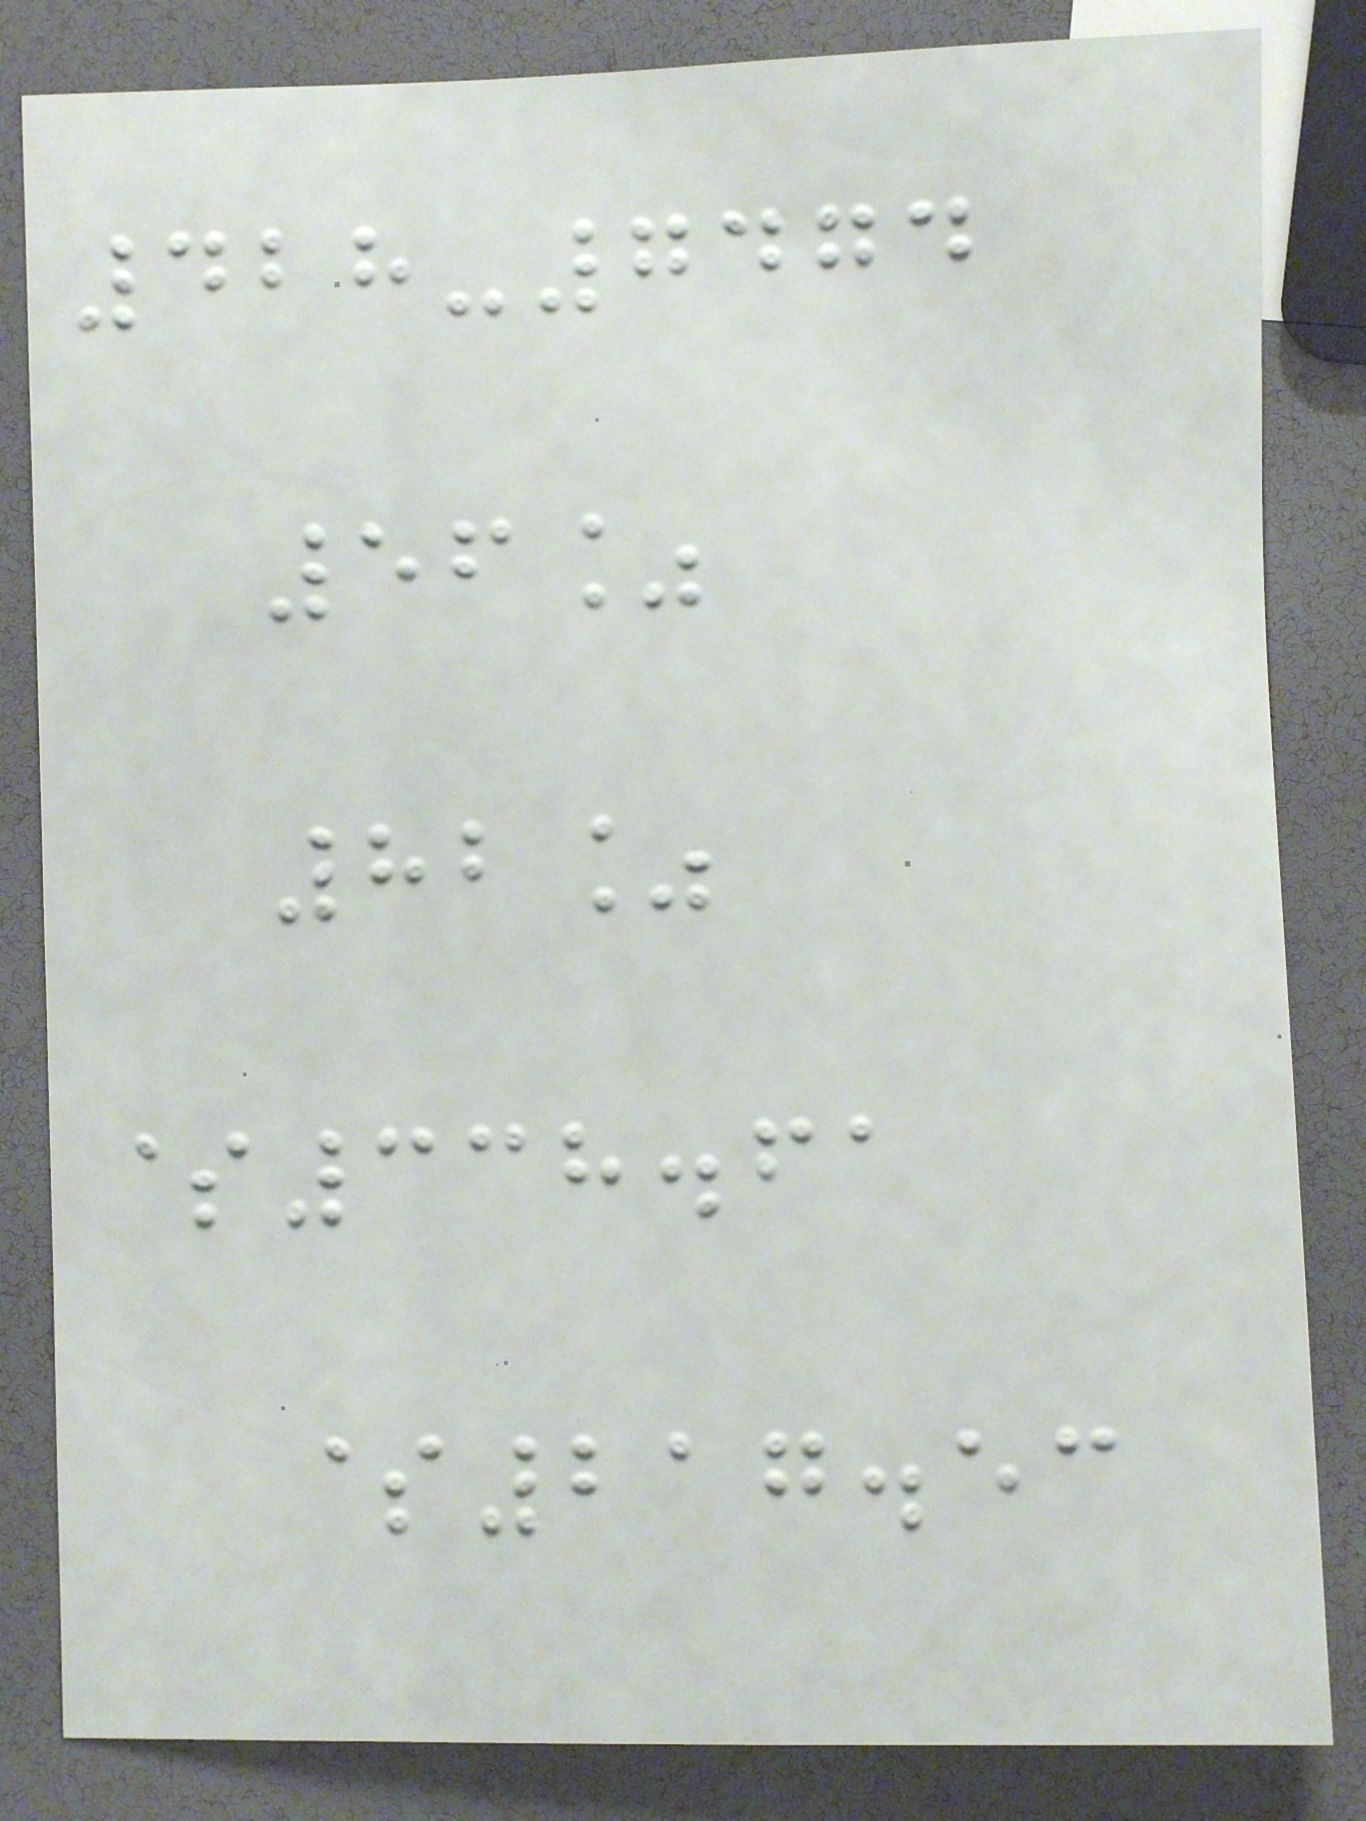428-7474
56%
82%
$338.61
$217.53
